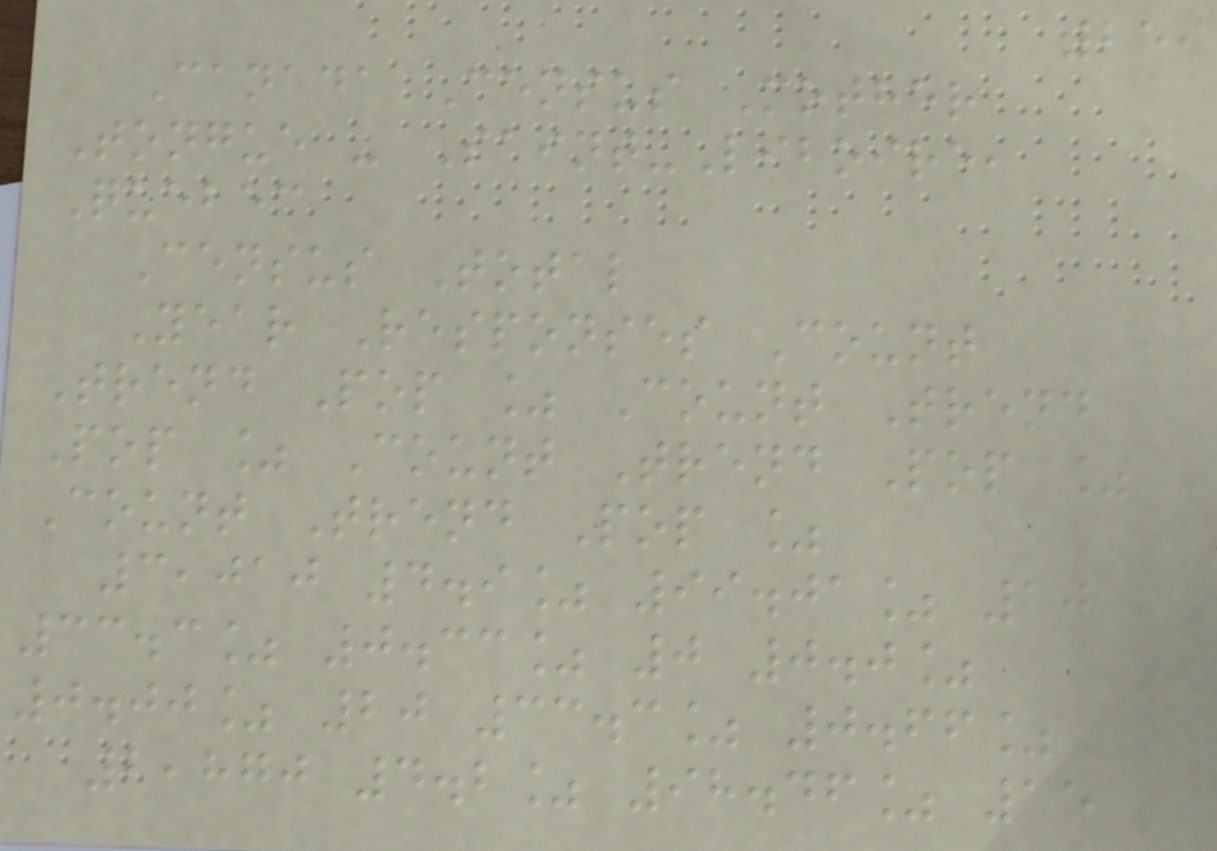259
Canada Census Mother
Tongue - Saint-Liboire,
Quebec
Census Total
Year Responses Count
Trend Pop % Count Trend
Pop % Count Trend Pop %
Count Trend Pop %
3,010 4.9% 99.01% 10
33.3% 0.33% 0 0.0%
0.00% 20 33.3% 0.66%
2,870 4.2% 98.46% 15
